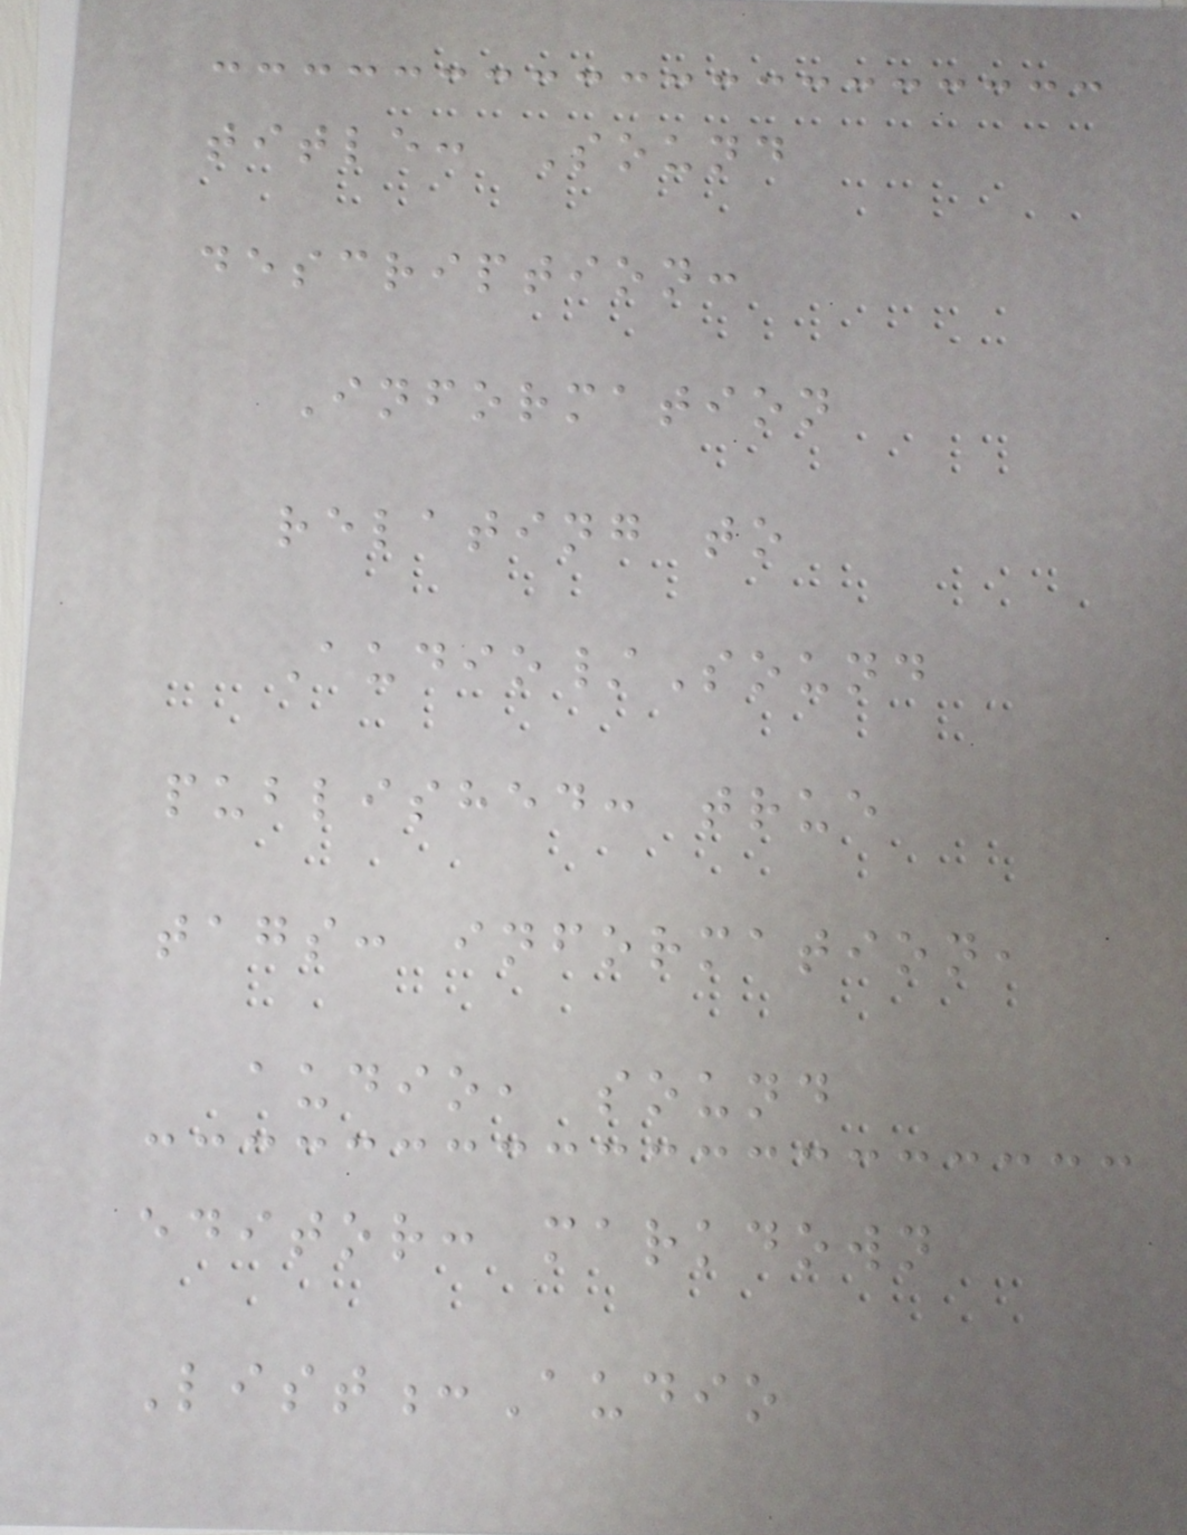title: Sound
description:
Information
relating to
Audio/Sound
published: true
tags: information,
audio, sound
editor: markdown
List:Audio
